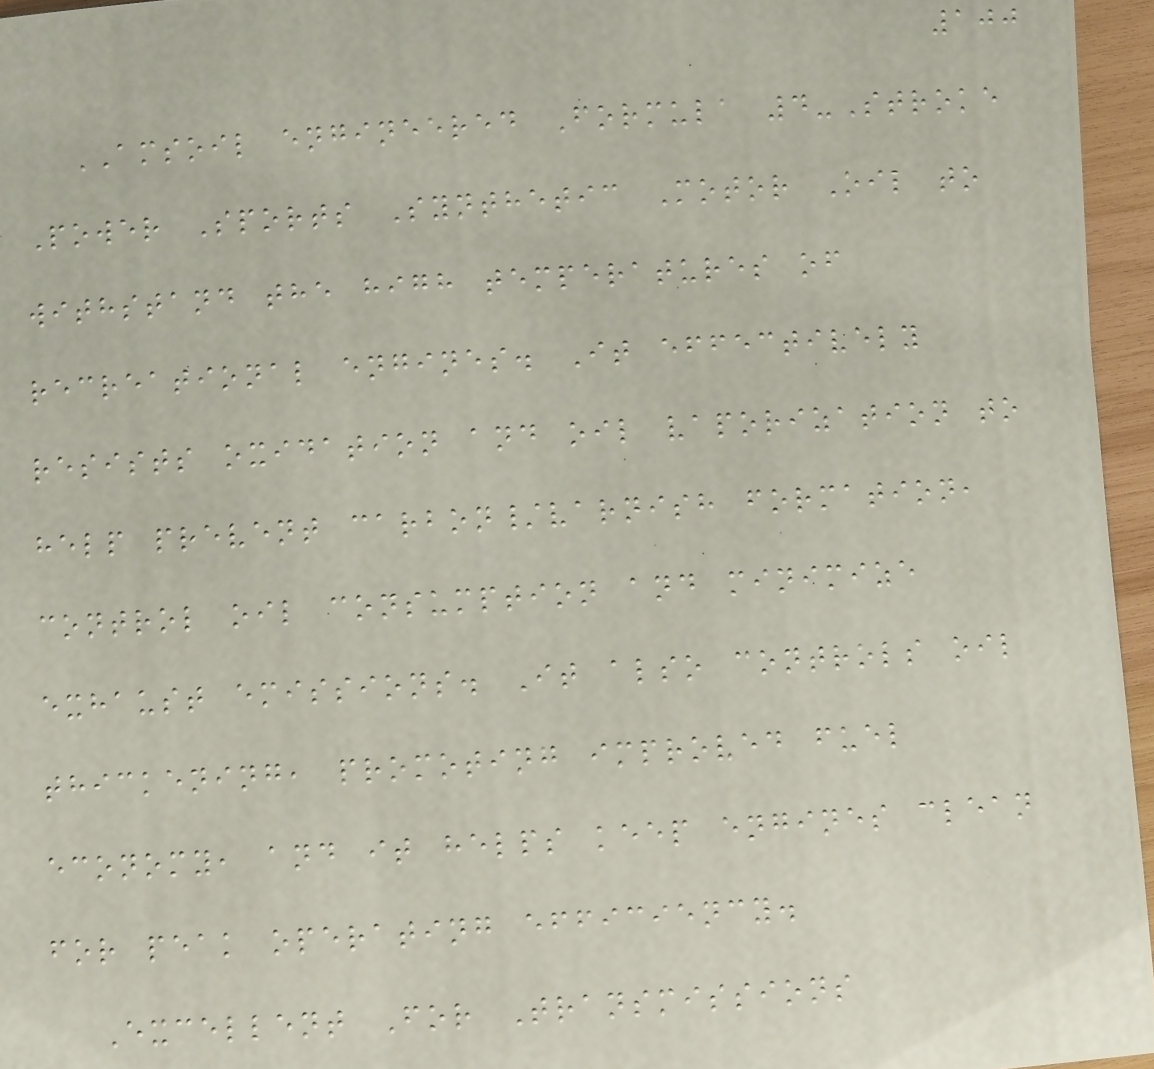100
AMSOIL engineered Formula 4-Stroke
Power Sports Synthetic Motor Oil to
withstand the high temperatures of
recreational engines. It effectively
resists oxidation and oil vaporization to
help prevent carbon/varnish formation,
control oil consumption and minimize
exhaust emissions. It also controls oil
thickening, promoting improved fuel
economy, and it helps keep engines clean
for peak operating efficiency.
Excellent For Transmissions
